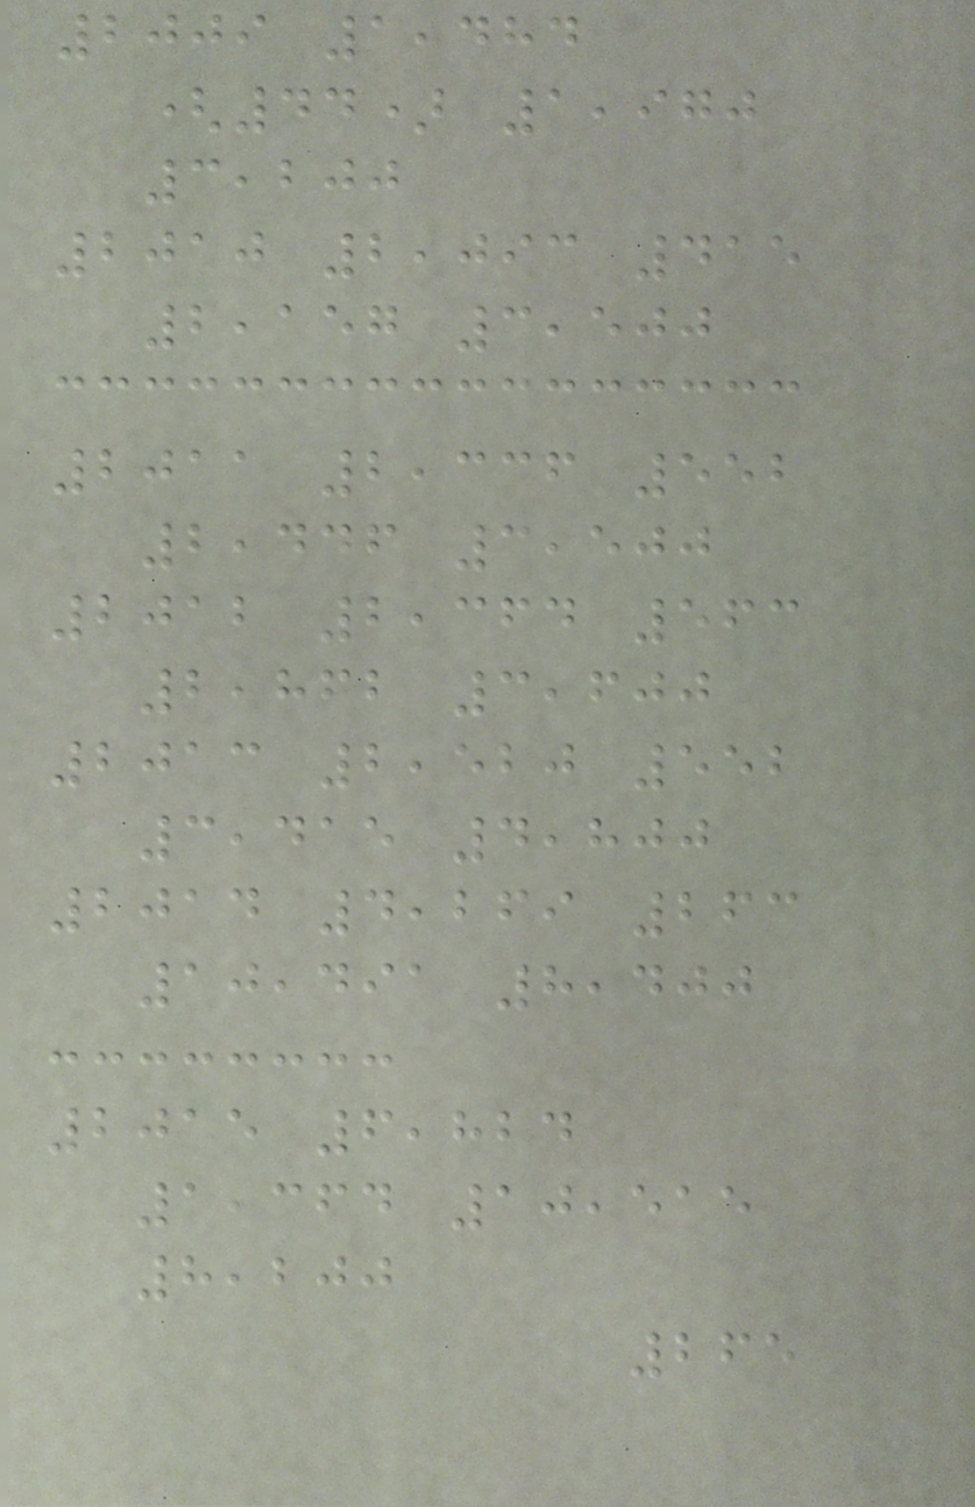2009 1,484
(44) 1,970
3,200
2010 2,093 415
2,157 3,500
2011 2,336 552
2,446 3,500
2012 2,364 563
2,862 3,600
2013 2,520 552
3,415 4,800
2014 4,269 263
10,491 8,400
2015 6,824
1,364 10,515
8,200
265
